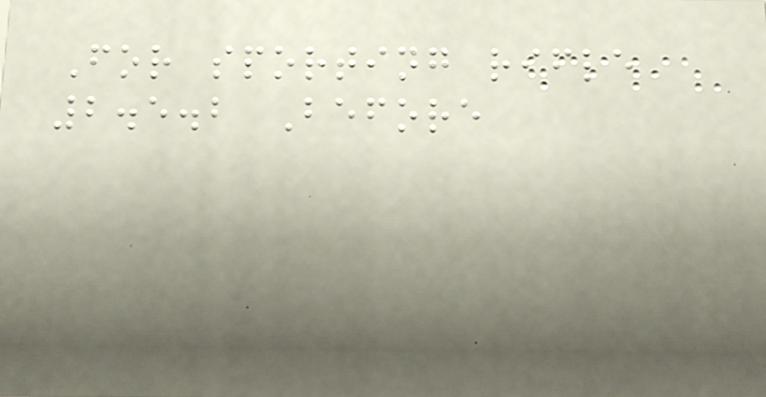For sporting rifle
2.5.2 Before
